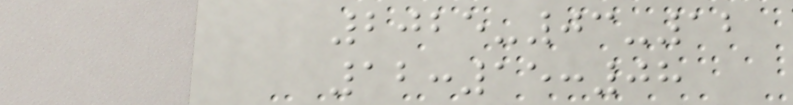2025-03-12
12:15:08
